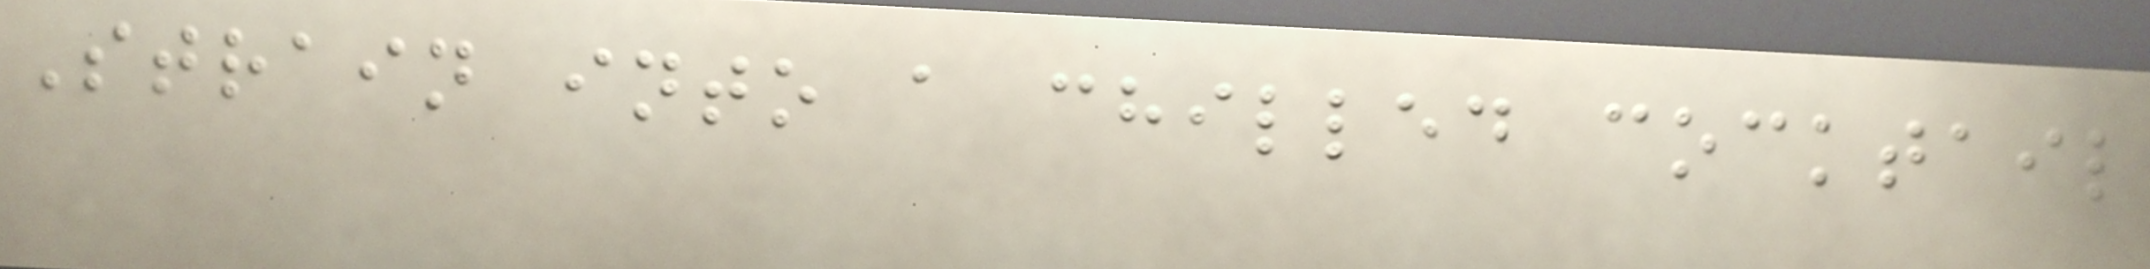Strain into a chilled cocktail
